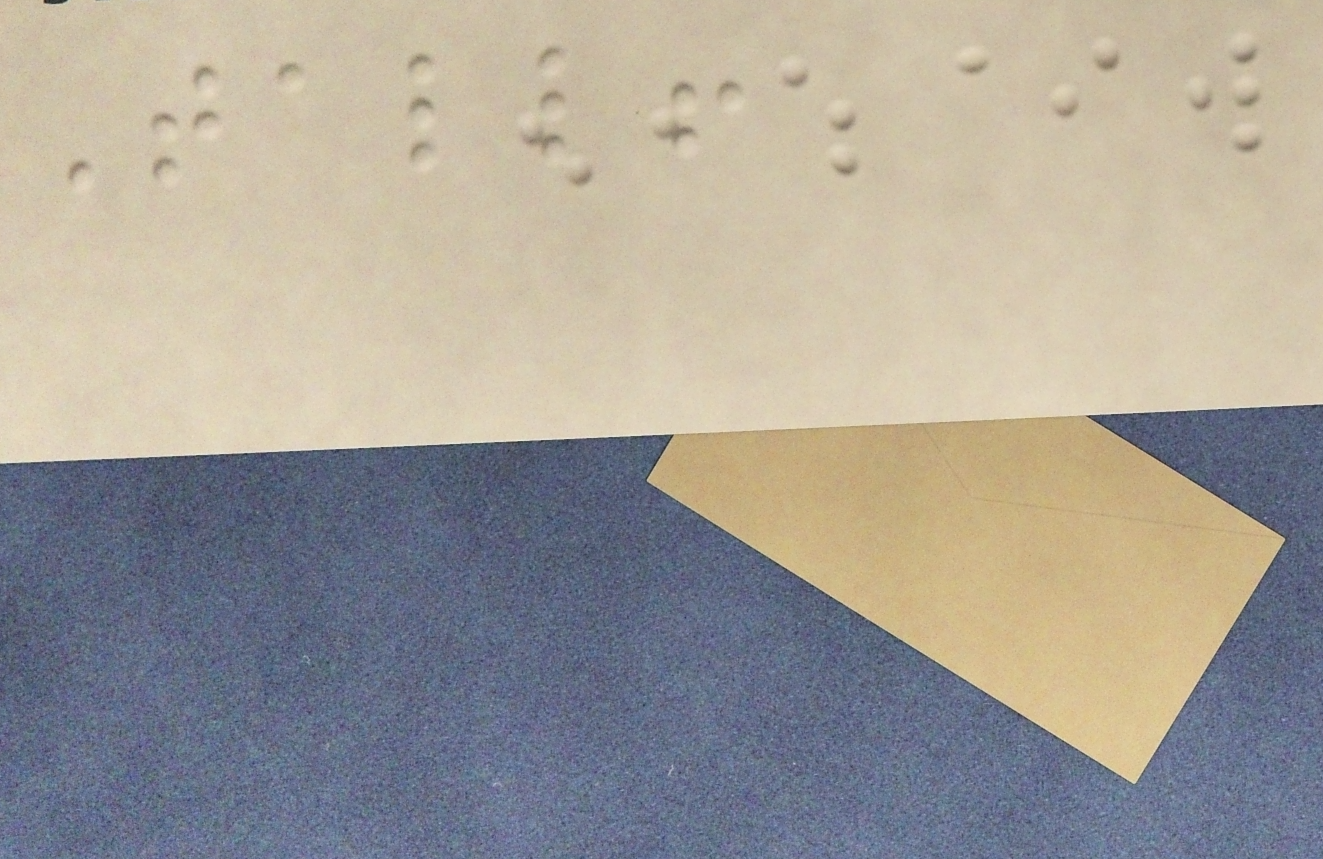Tall!
